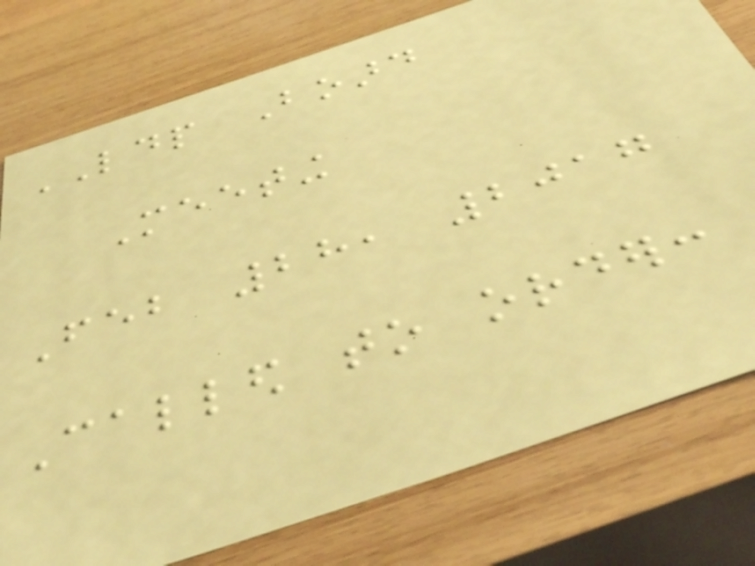LDP Board
Meeting
Feb 28, 2017
Called to order:
